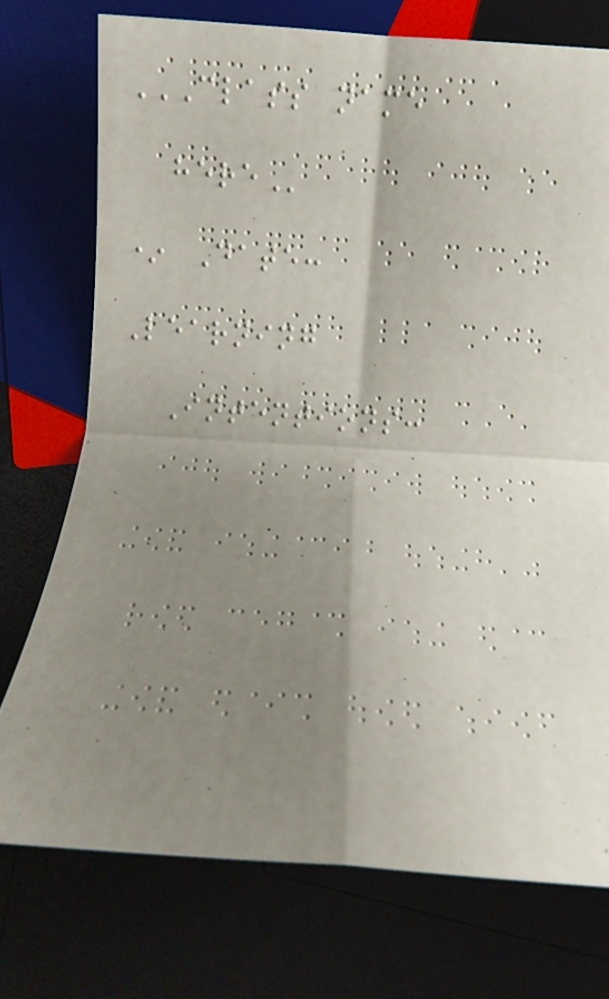CLASS NAME
HERE
* Date:
Learning
Intentions:
